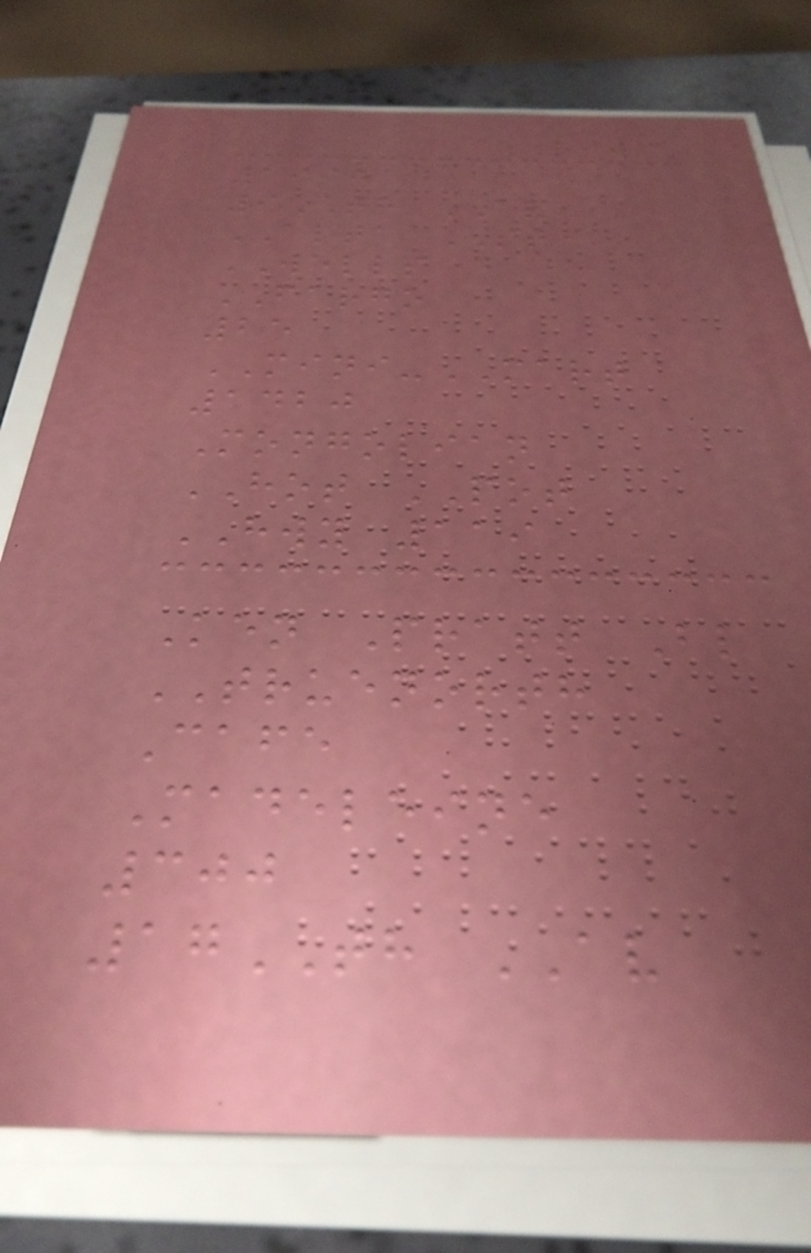1990
9TH AV
ALTA ST
WELLS
FARGO
25
MINI-MART
1420
Mongolian
HOT POT
HWY 119
Ken Pratt Bl
TRUENORTH
Cafe
Madeleine
300
17TH AV
